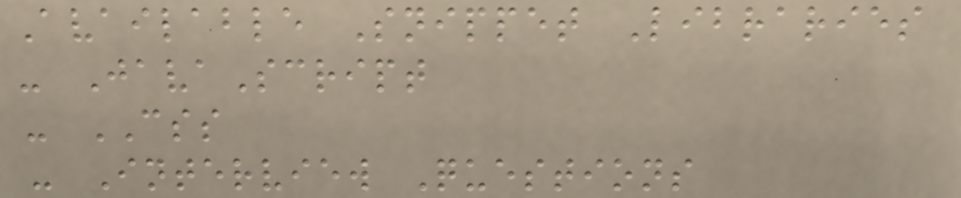Available Snippet Libraries
- JavaScript
- CSS
- Interview Questions
